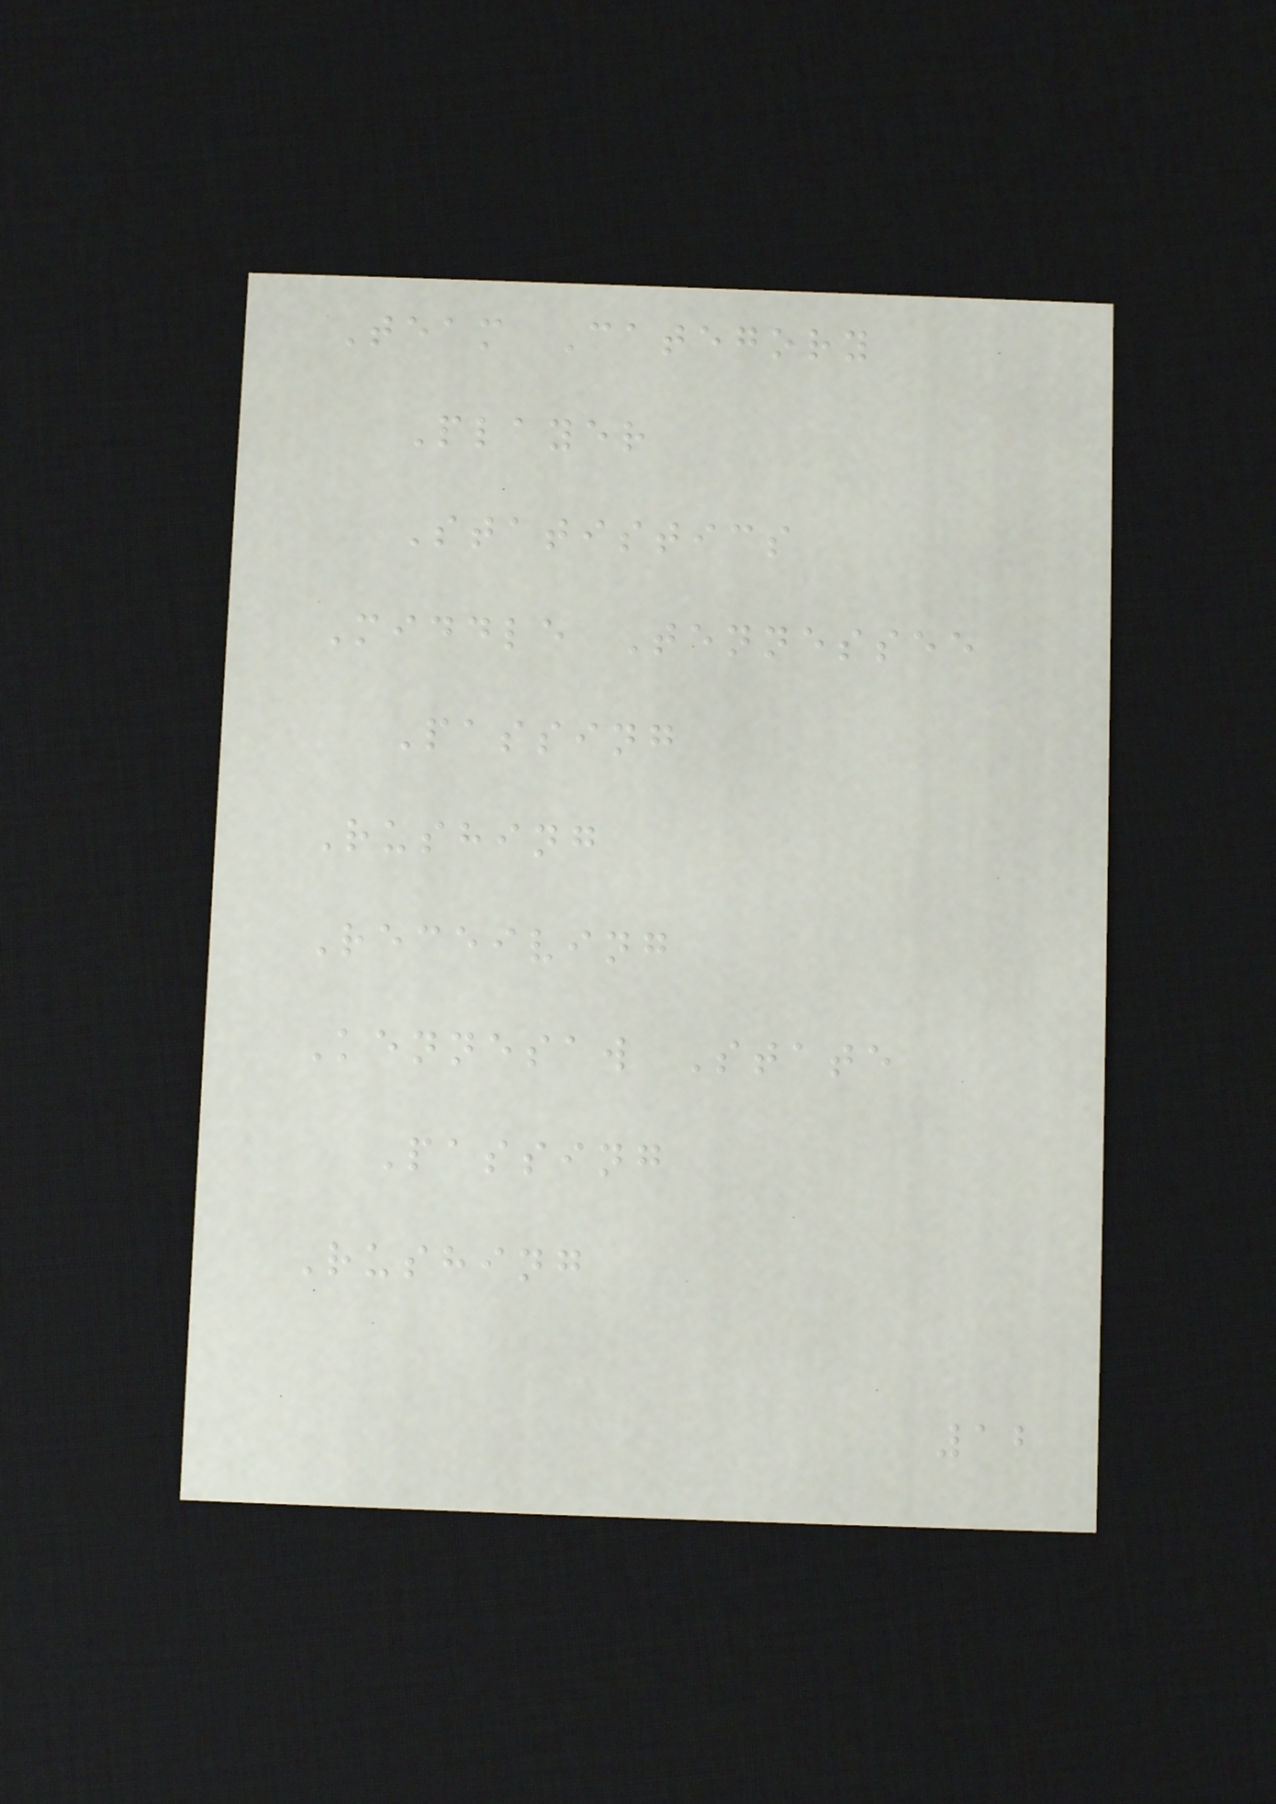Team Category
Player
Statistics
Middle Tennessee
Passing
Rushing
Receiving
Kennesaw State
Passing
Rushing
12
